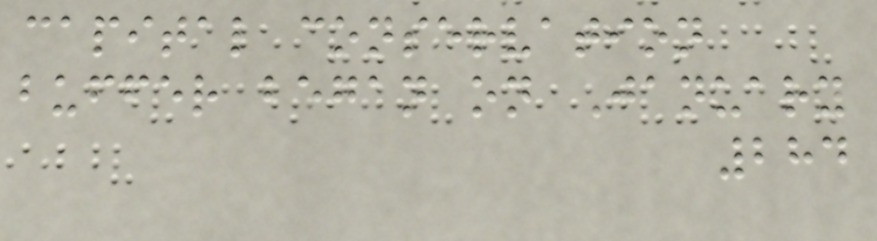capital conservation
buffer began on January
284
